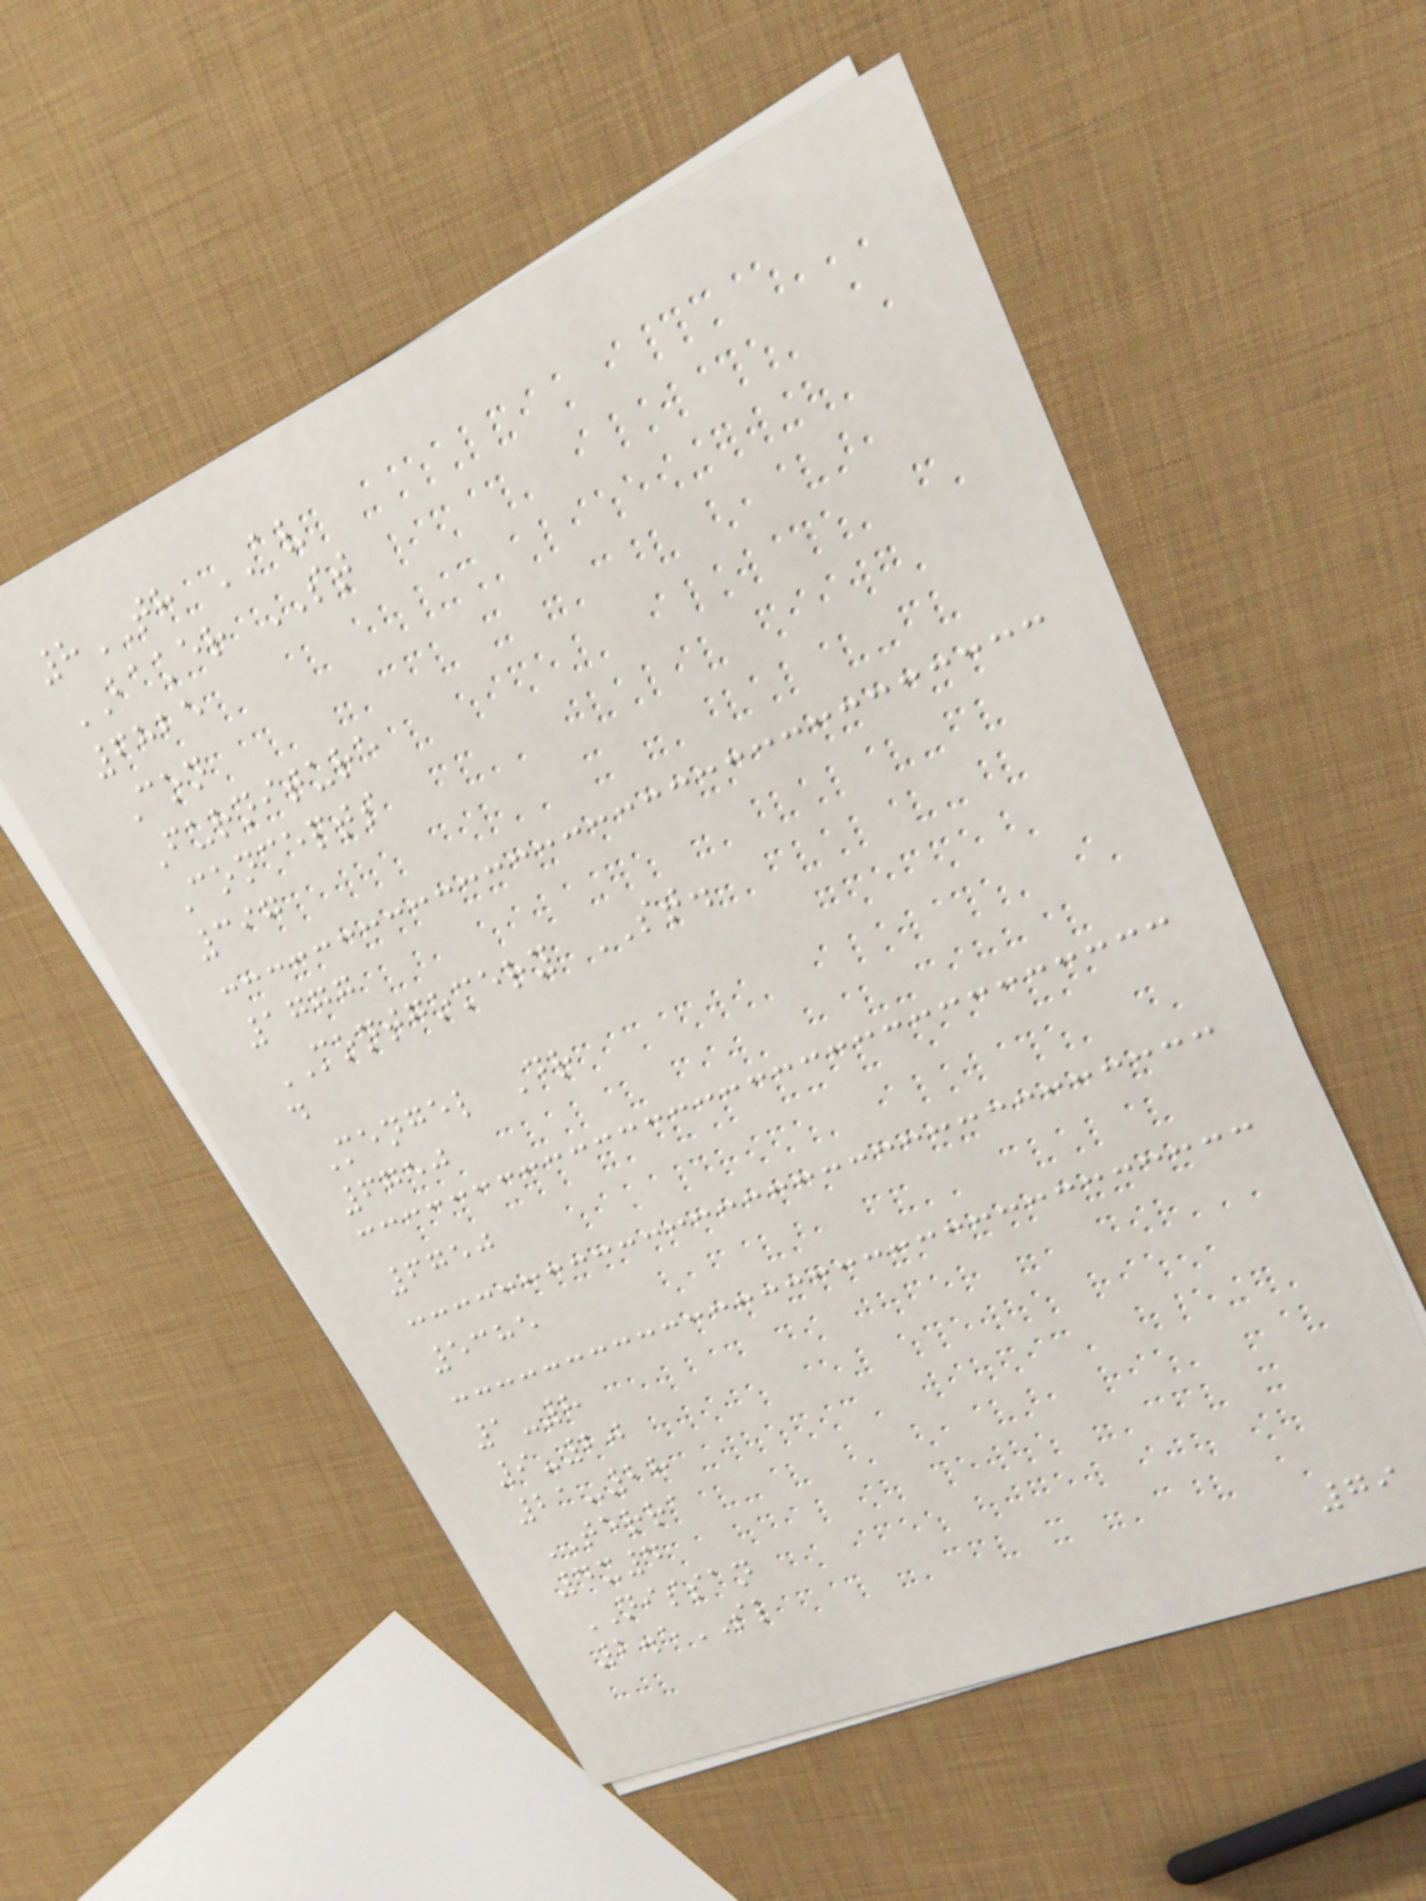8TH AV
BAKER ST
6825
Con
Furniture
Concepts
397
1777
MONTGOMERY ST.
d
Mengel Dr
6750
6750
5385
1-8
9-20
21-28
TERRA
4x4
NISSAN
2.5SL
79
